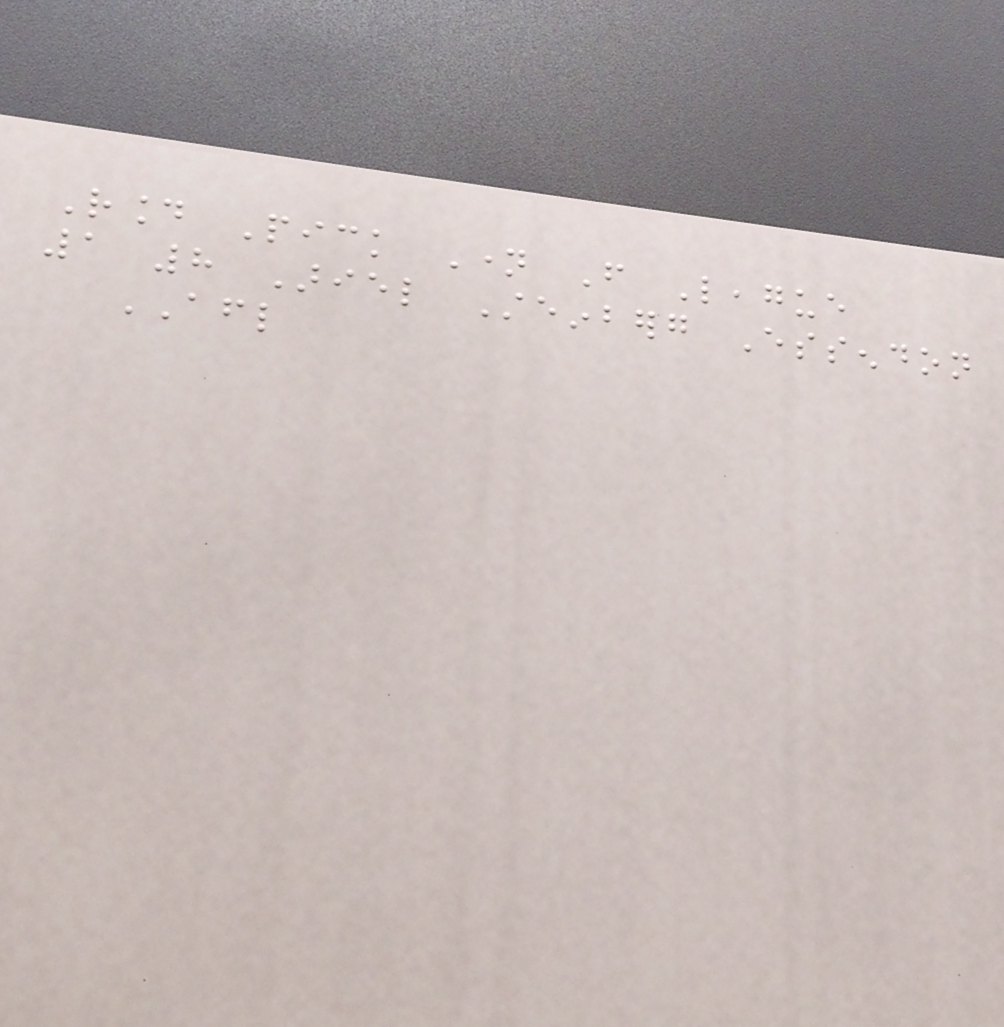Round Pick Name From League
1 8 Ariel Steinberg Essendon
AFL
